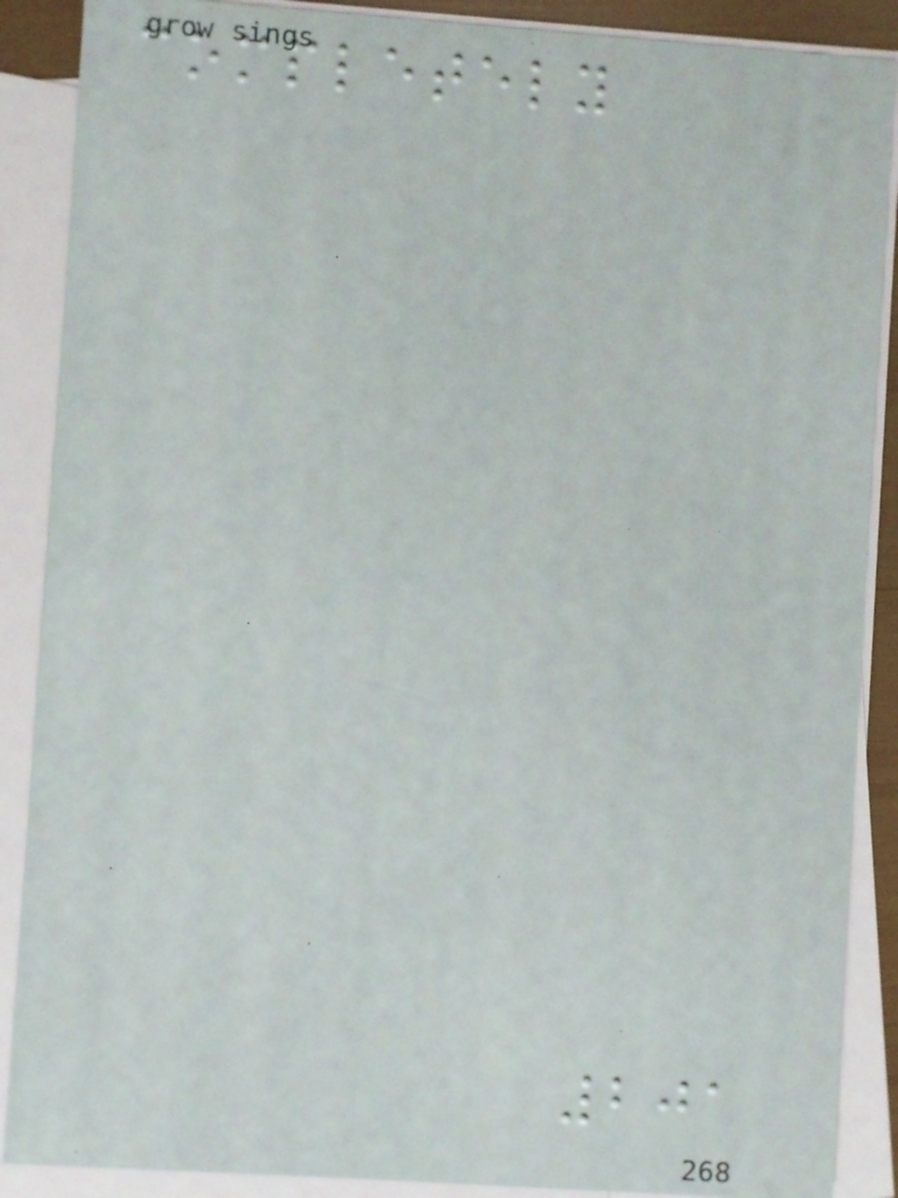completely
201
